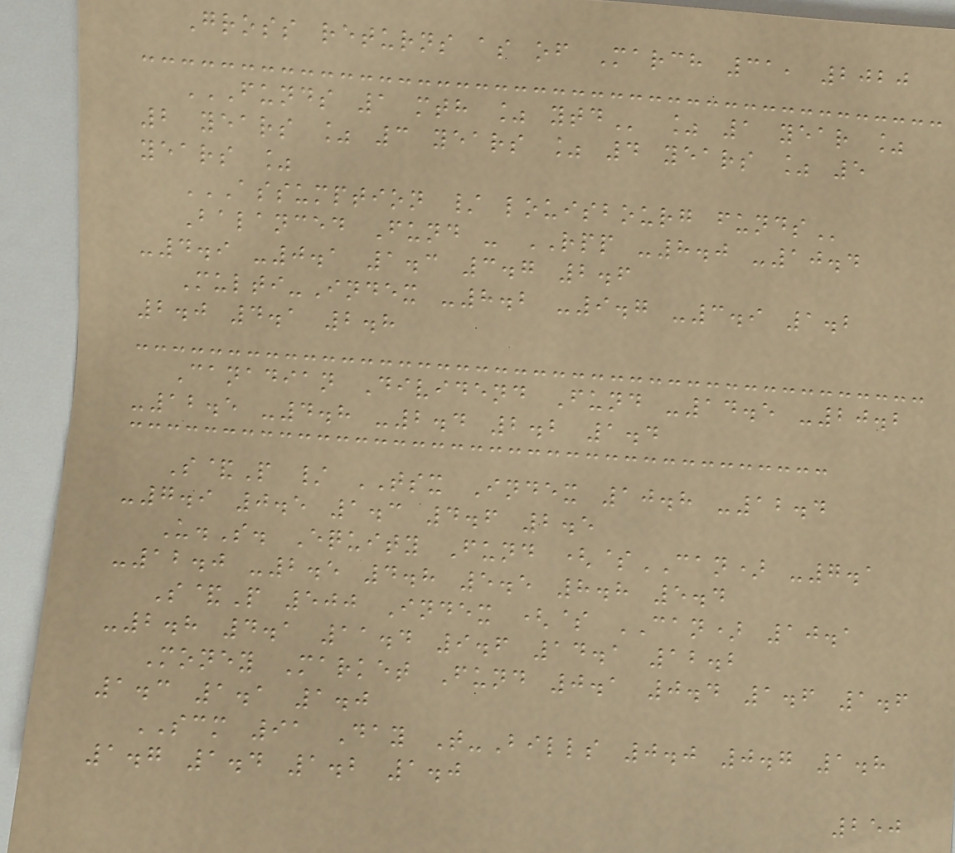Gross returns as of March 31, 2020
FUNDS 1 MTH % YTD % 1 year %
2 years % 3 years % 4 years % 5
years %
ASSUMPTION / LOUISBOURG FUNDS
Balanced Fund - RPP -8.0 -10.4
-4.9 -0.1 1.3 3.7 2.6
Multi-Index -8.2 -9.7 -3.9 1.2
2.0 4.1 2.8
Canadian Dividend Fund -14.5 -20.2
-12.5 -4.8 -2.4 2.2 1.4
S&P / TSX Index 10.8 -12.4
-7.9 0.5 1.3 4.6 2.5
U.S. Equity Fund ($CAN) -7.1
-12.0 -2.5 4.8 5.5 8.8 5.4
S&P 500 Index ($ CAN) 10.1
-2.8 4.1 11.4 9.6 14.1 12.2
Money Market Fund 0.1 0.4 1.6 1.6
1.3 1.1 1.0
SCM 91 Day T-Bills 0.0 0.7 1.8
1.7 1.4 1.2 1.0
250
